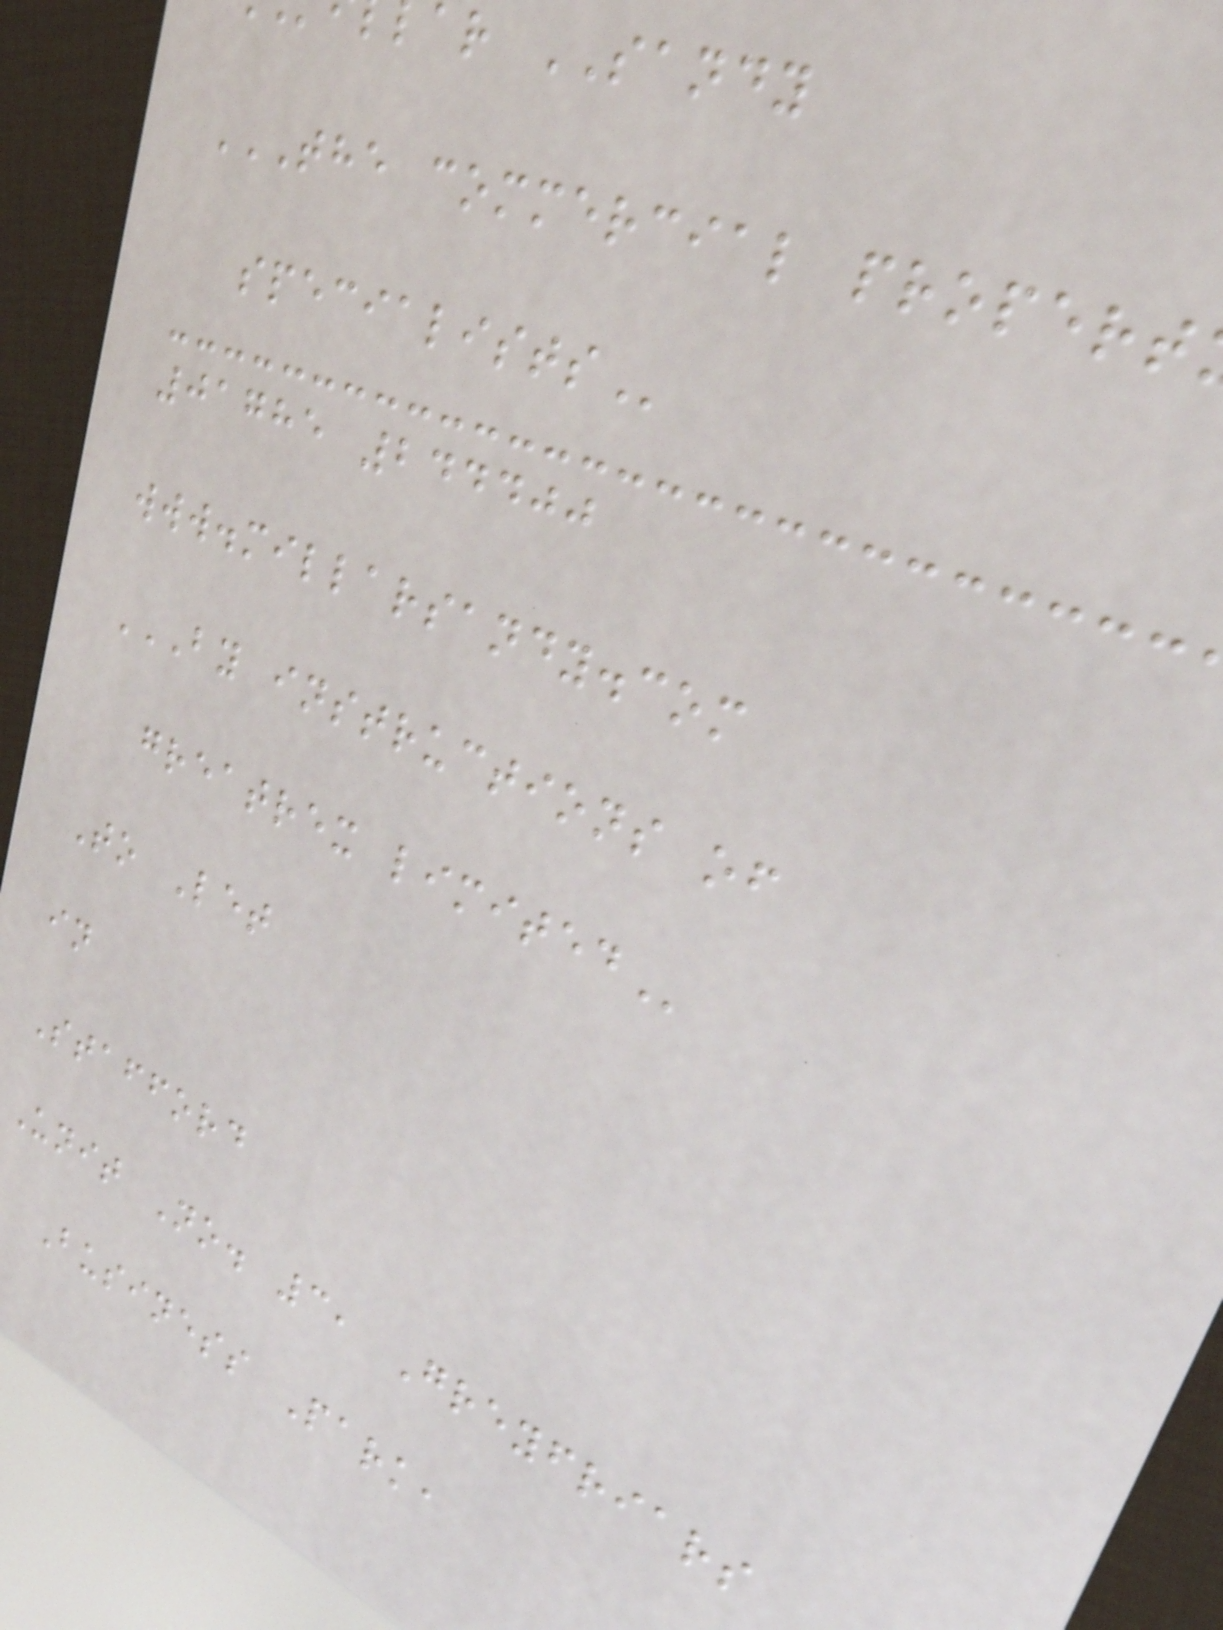ar SANDY
01785 244400
www.millarsandy.com
BY INSTRUCTIONS OF
greatrex
To Let
in
Stafford
Unit No. 3, Greyfriars
Business Park,
